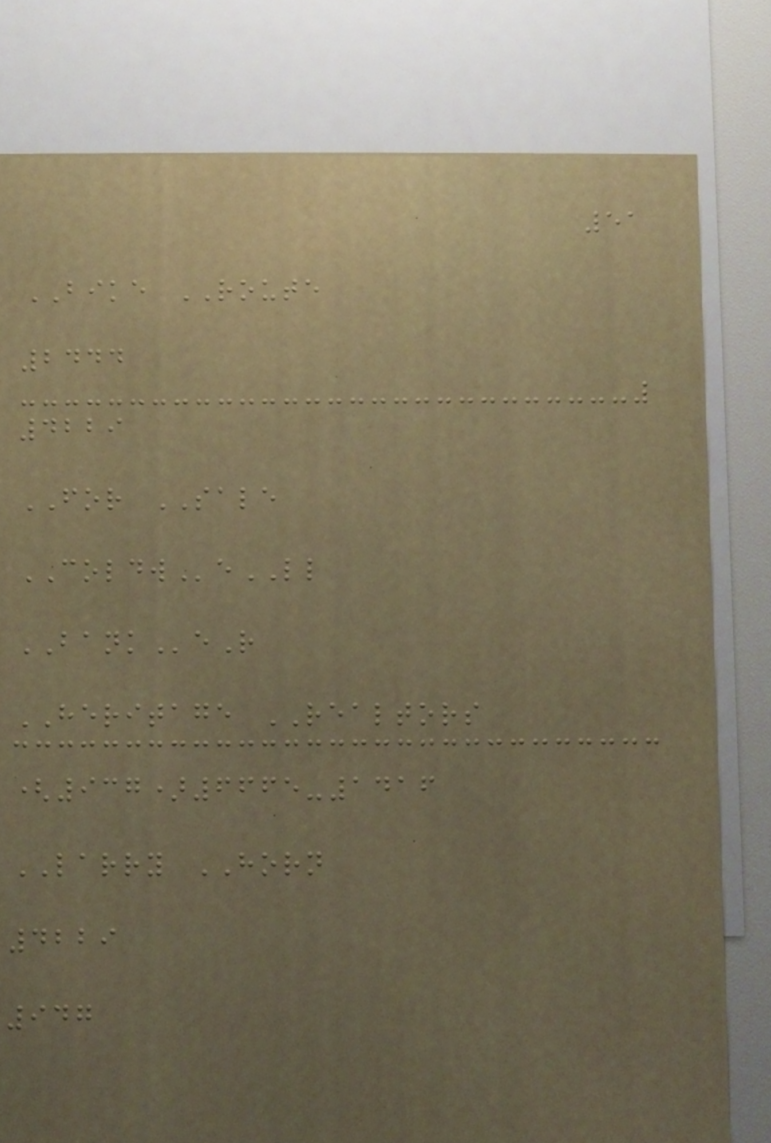51
BIKE ROUTE
2444
4229
FOR SALE
COLDWeLL
BANKeR
HERITAGE REALTORS
(937)6665-1416
LARRY HORN
4229
947
